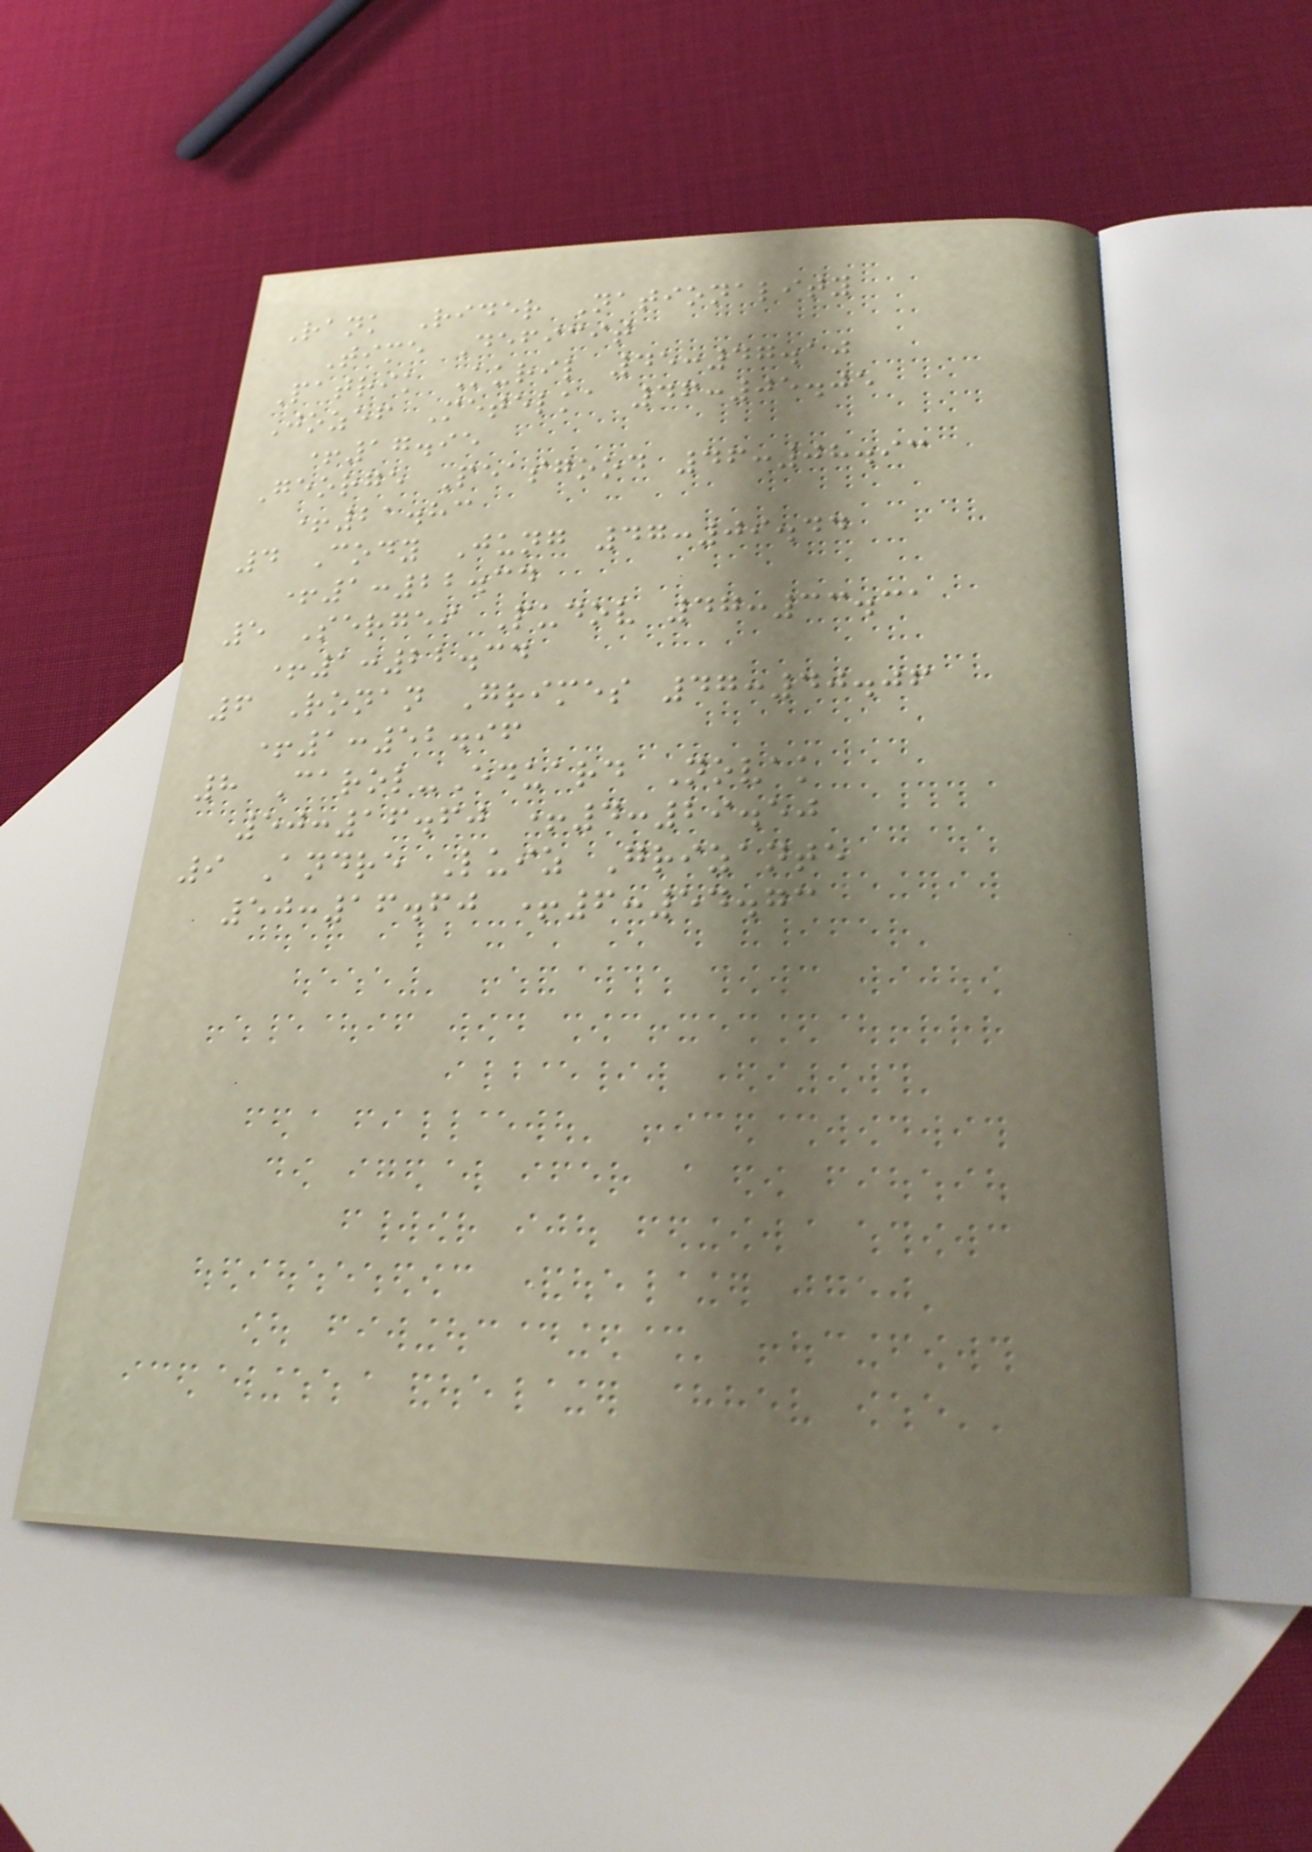Rank Rider Nationality
Time Deficit
Patrik Kuril 45:47.10
Jozef Metelka 46:05.05
+17.95
George Peasgood 46:08.93
+21.83
4 Cody Jung 47:09.44
+1:22.34
5 Sergei Pudov 47:33.31
+1:22.34
6 Ronan Grimes 47:40.06
+1:52.96
8 Carol-Eduard Novak
50:16.60 +4:29.50
9 Andre Luiz Grizante
50:16.60 +6:54.73
